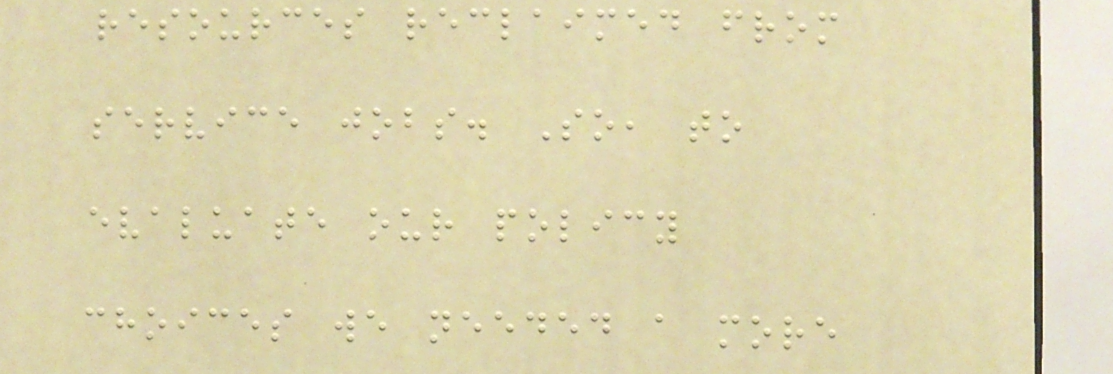resources reclaimed from
service jobs. So, to
evaluate our policy
choices we needed a more
